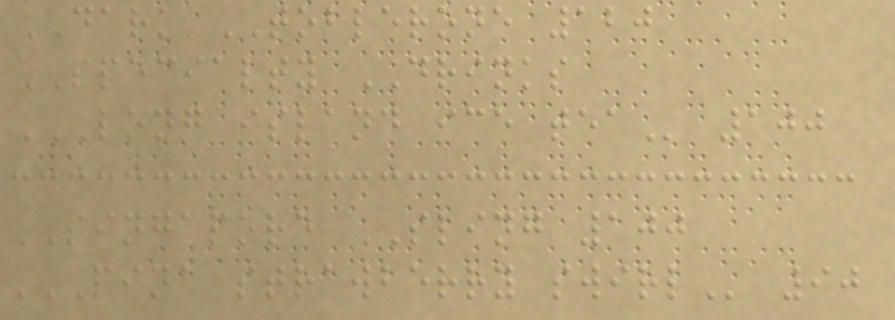DARK TOBLERONE 120
SPECIALTY DRINKS
LONG ISLAND ICE TEA 100
SINGAPORE SLING 100
PINA STRAWBERRY SWIRL 90
